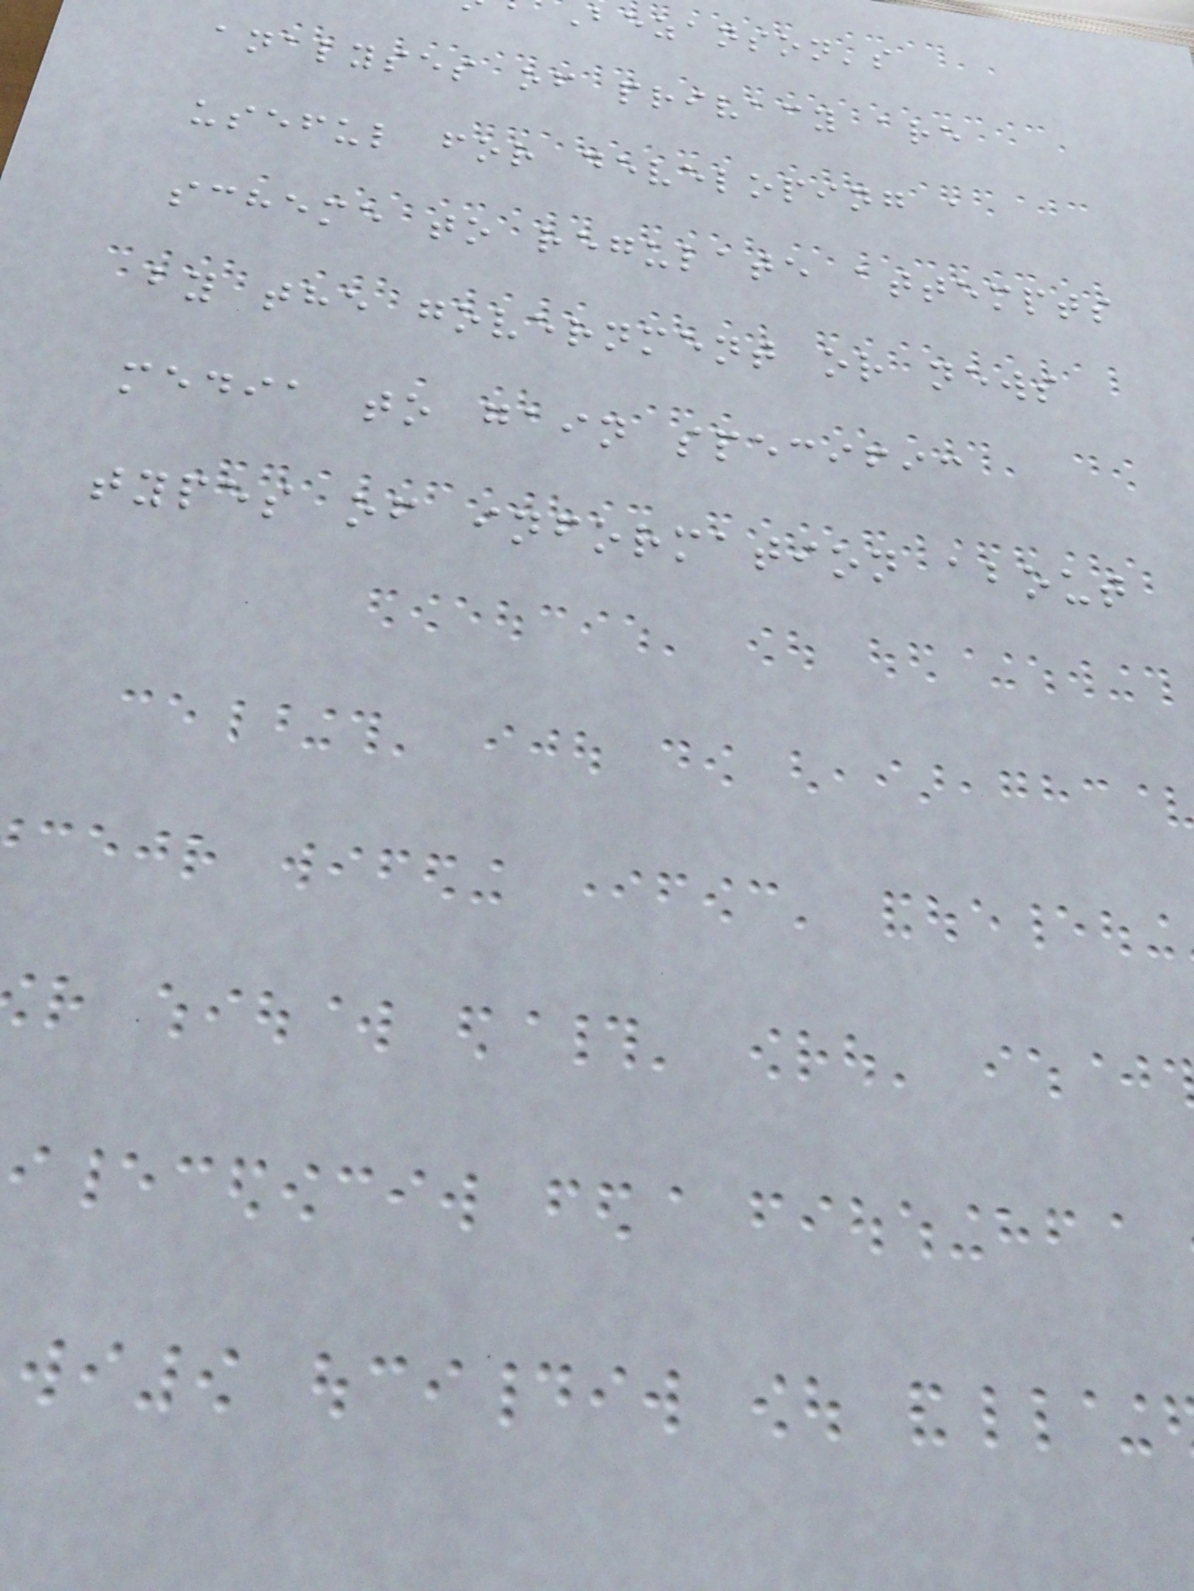Bezanson's
analyses of privacy are
useful for developing a
scheme to regulate attempts
by the government or news
media to gain specific
types of information about
